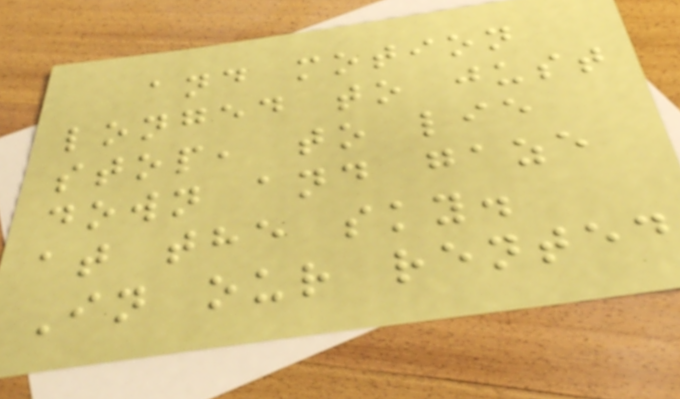and motion
longed to just
stop, to lie
down and gaze
at the sky.
In our rented
